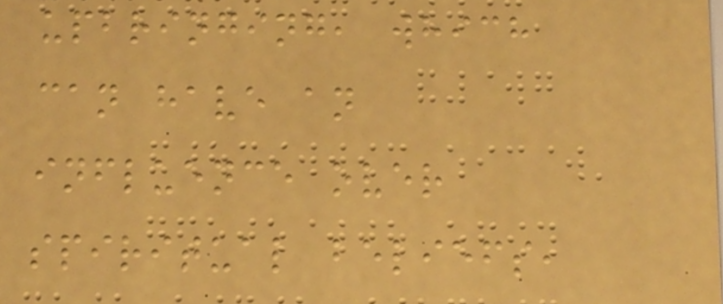upbringing, which
can have an
influence over
spiritual beliefs,
